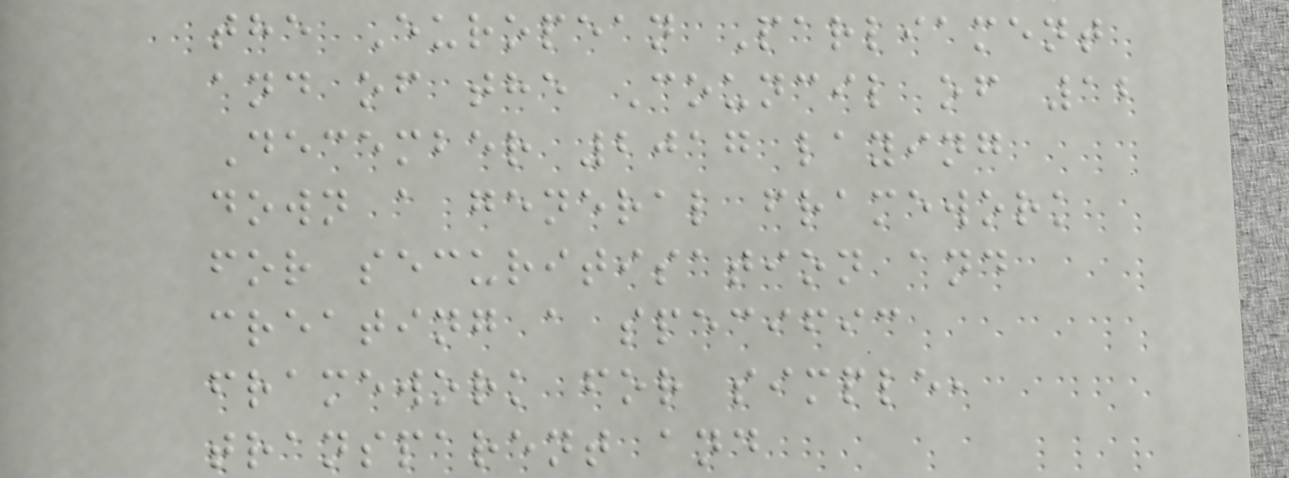the European Parliament
and of the Council of 12
December 2017 laying
down a general framework
for securitisation and
creating a specific
framework for simple,
transparent and
